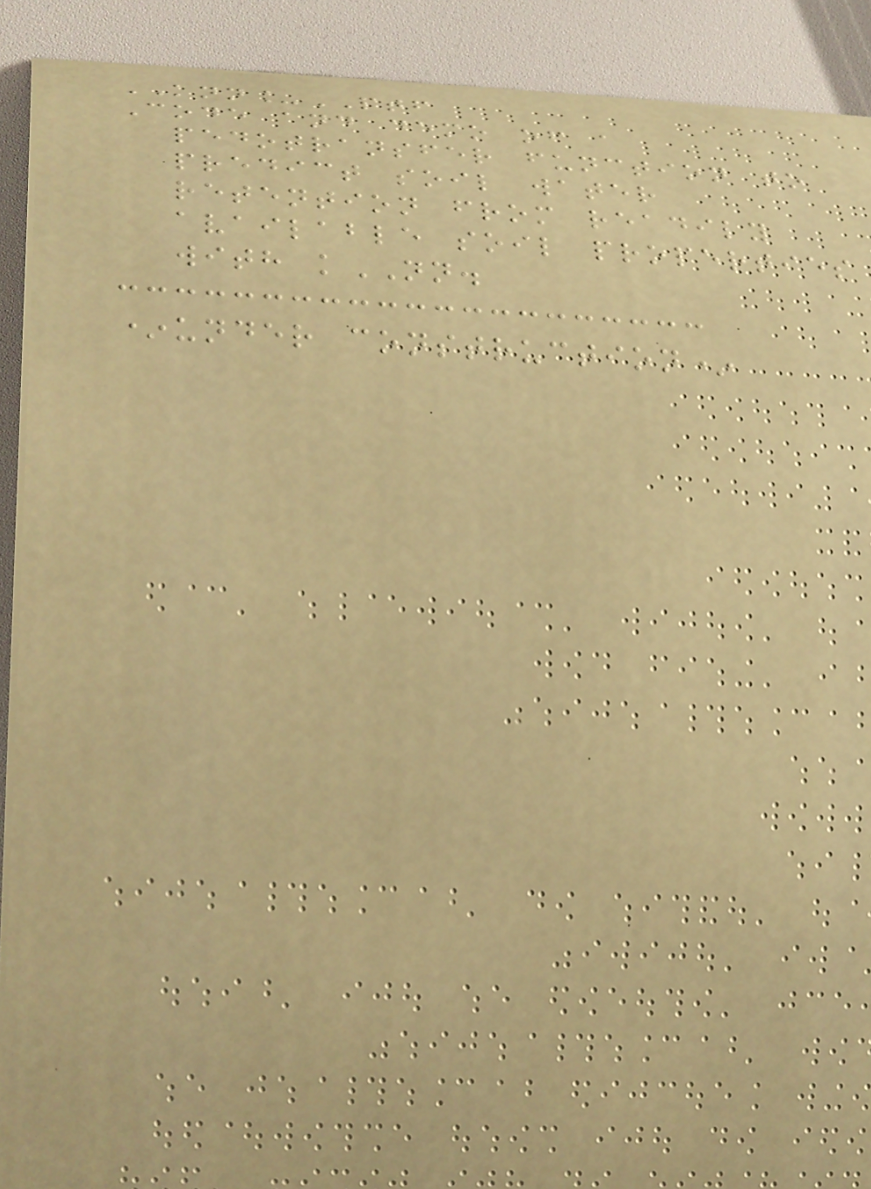KNN_PTF
Code and demo of a
pedotransfer function to
predict soil water
retention from readily
available soil properties
with kNN.
*under construction*
